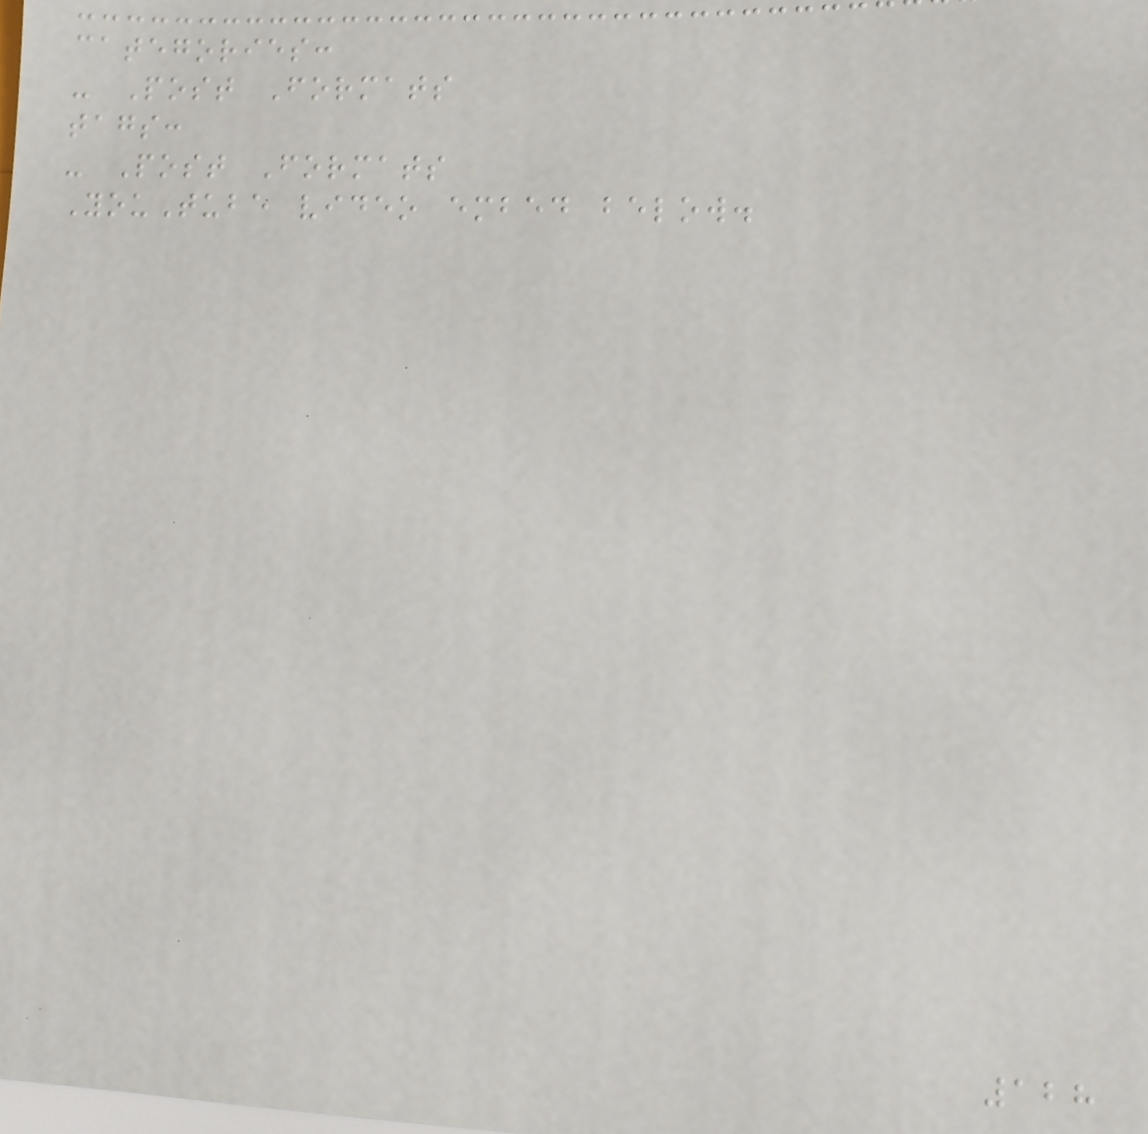categories:
- Post Formats
tags:
- Post Formats
YouTube video embed below.
128
